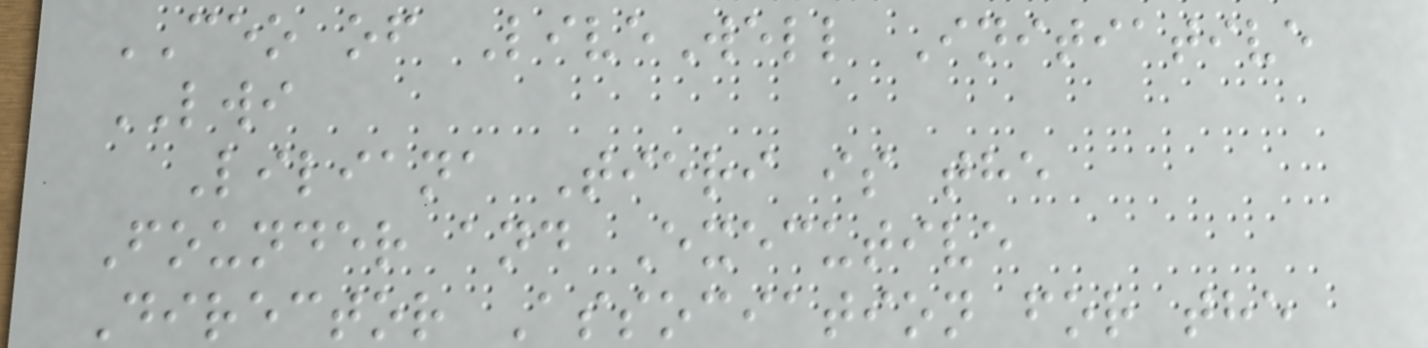CEO of LiveWell Initiative
LWI
Liliana Tieri is the
Founder and Executive
Director Association for the
